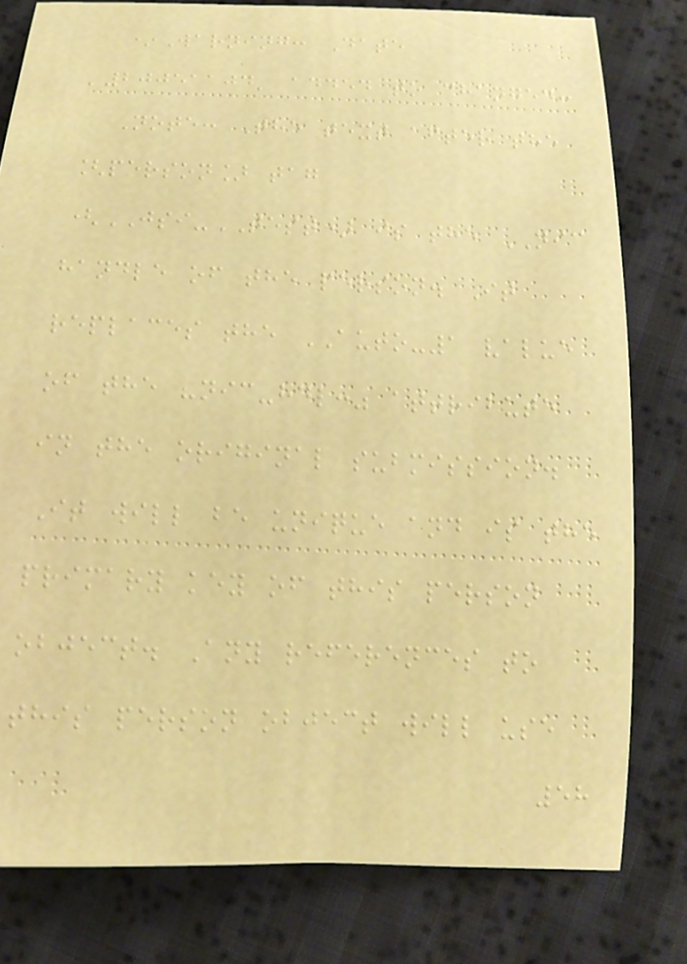*Warning: Date
'20051104' added to changed:
Note: The text after the
[person] tag
(JSI-TEST) is the NIC
handle of the person. It
replaces the AUTO-1 value
of the "nic-hdl:" attribute
in the original submission.
It will be unique and is the
primary key of this person
object. Any references to
this person object will use
58
